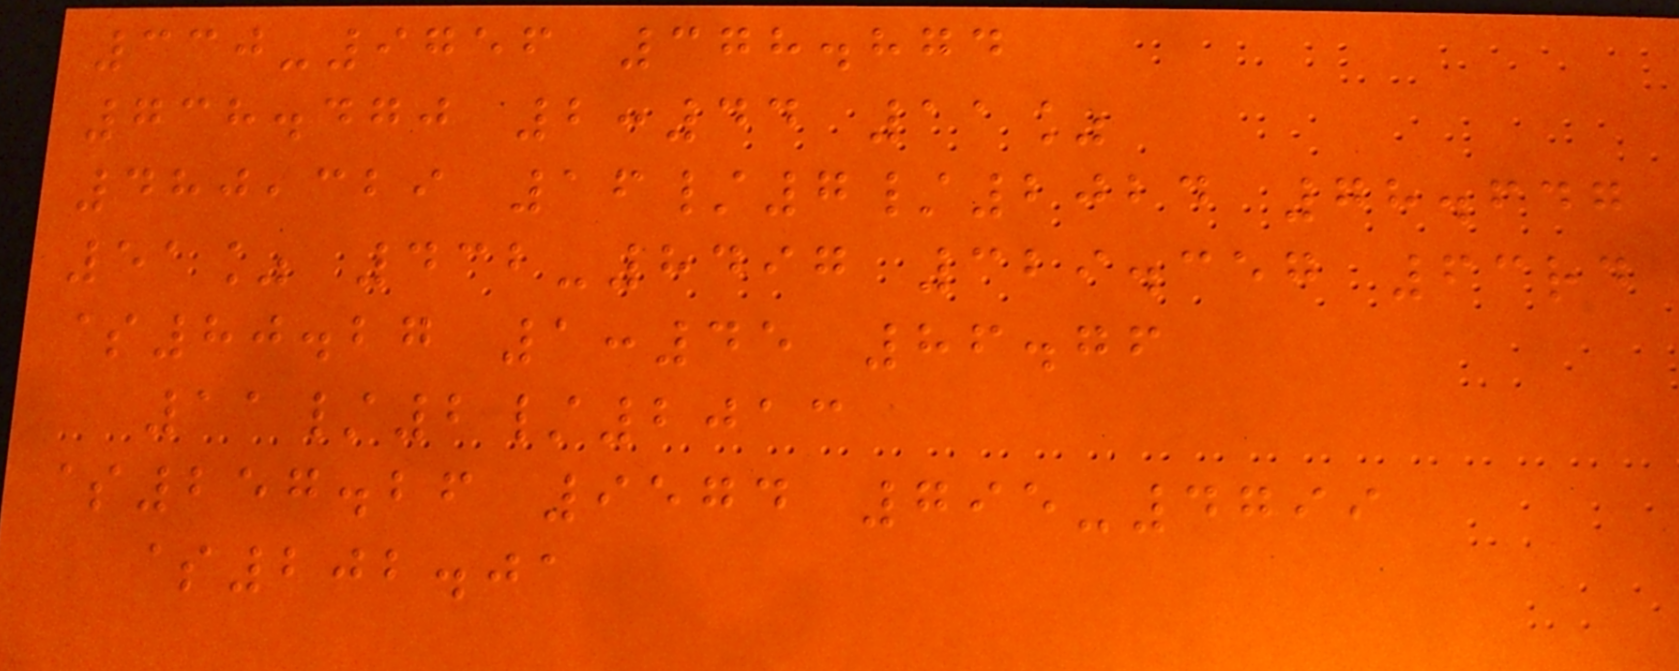330-9756 378.874
738.470 2:44 11%
480,329 16/7/2024 78.647
51% 432-8497 329.357 63rd
$80.27 1:45 86.76
11/2/2013
$257.26 9574 795-4799
$202.01
